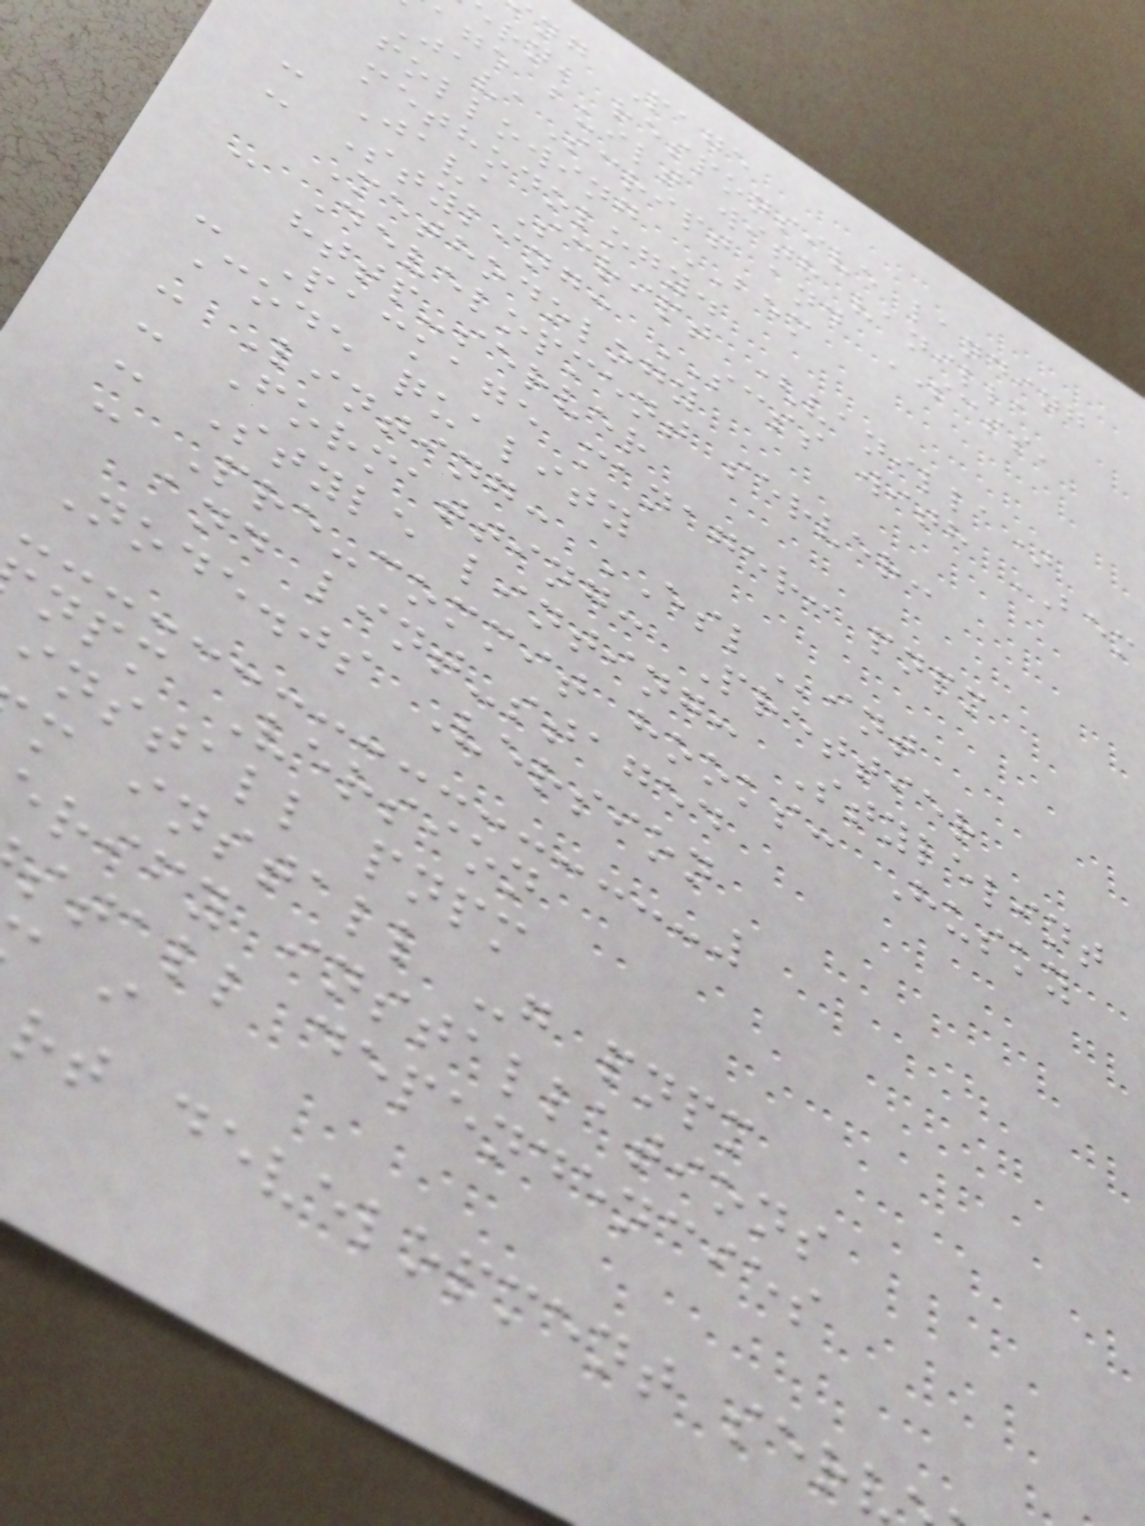ng Page
rn, responsive landing
age built with vanilla
JavaScript and SCSS,
following BEM
methodology.
- JavaScript (vanilla)
- Styling: SCSS with BEM
Methodology
- Development server:
http-server
- Package manager: pnpm
Code quality
- Linting: ESLint
- Formatting: Prettier
- Style linting: Stylelint
- Pre-commit hooks: Husky
and lint-staged
Node.js Version
npm Version
install pnpm
m install -g pnpm
rify installations
stall dependencies
rt development serv
